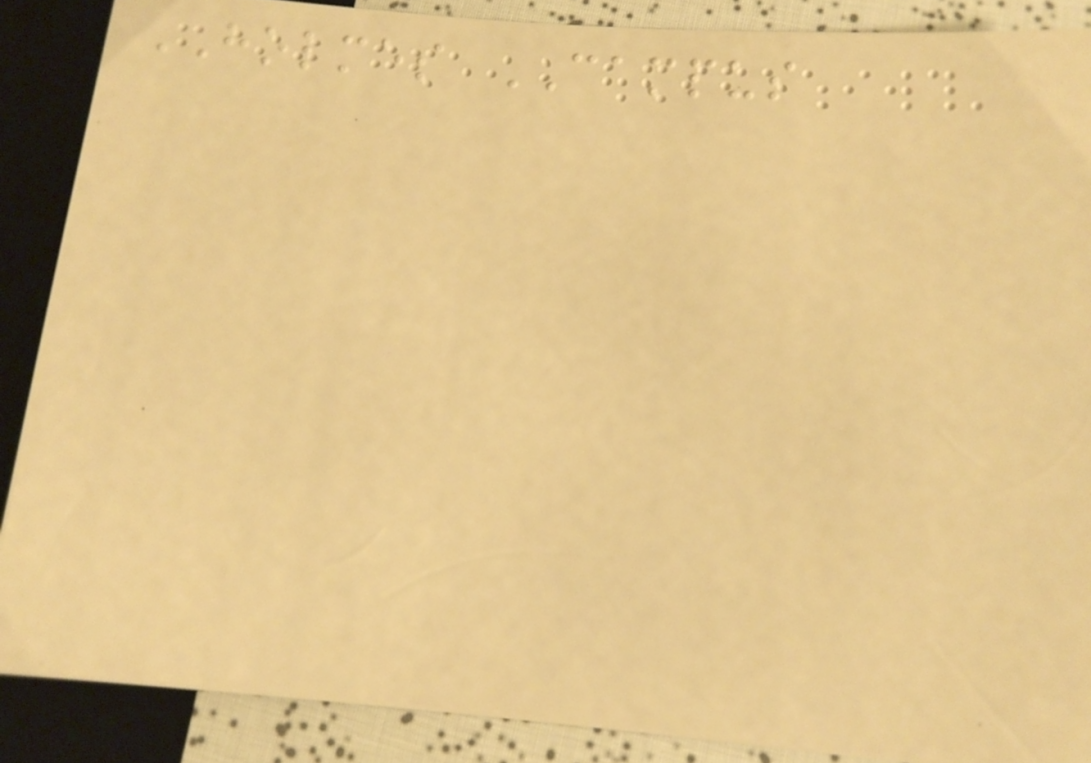HOLMES CAMPUS
